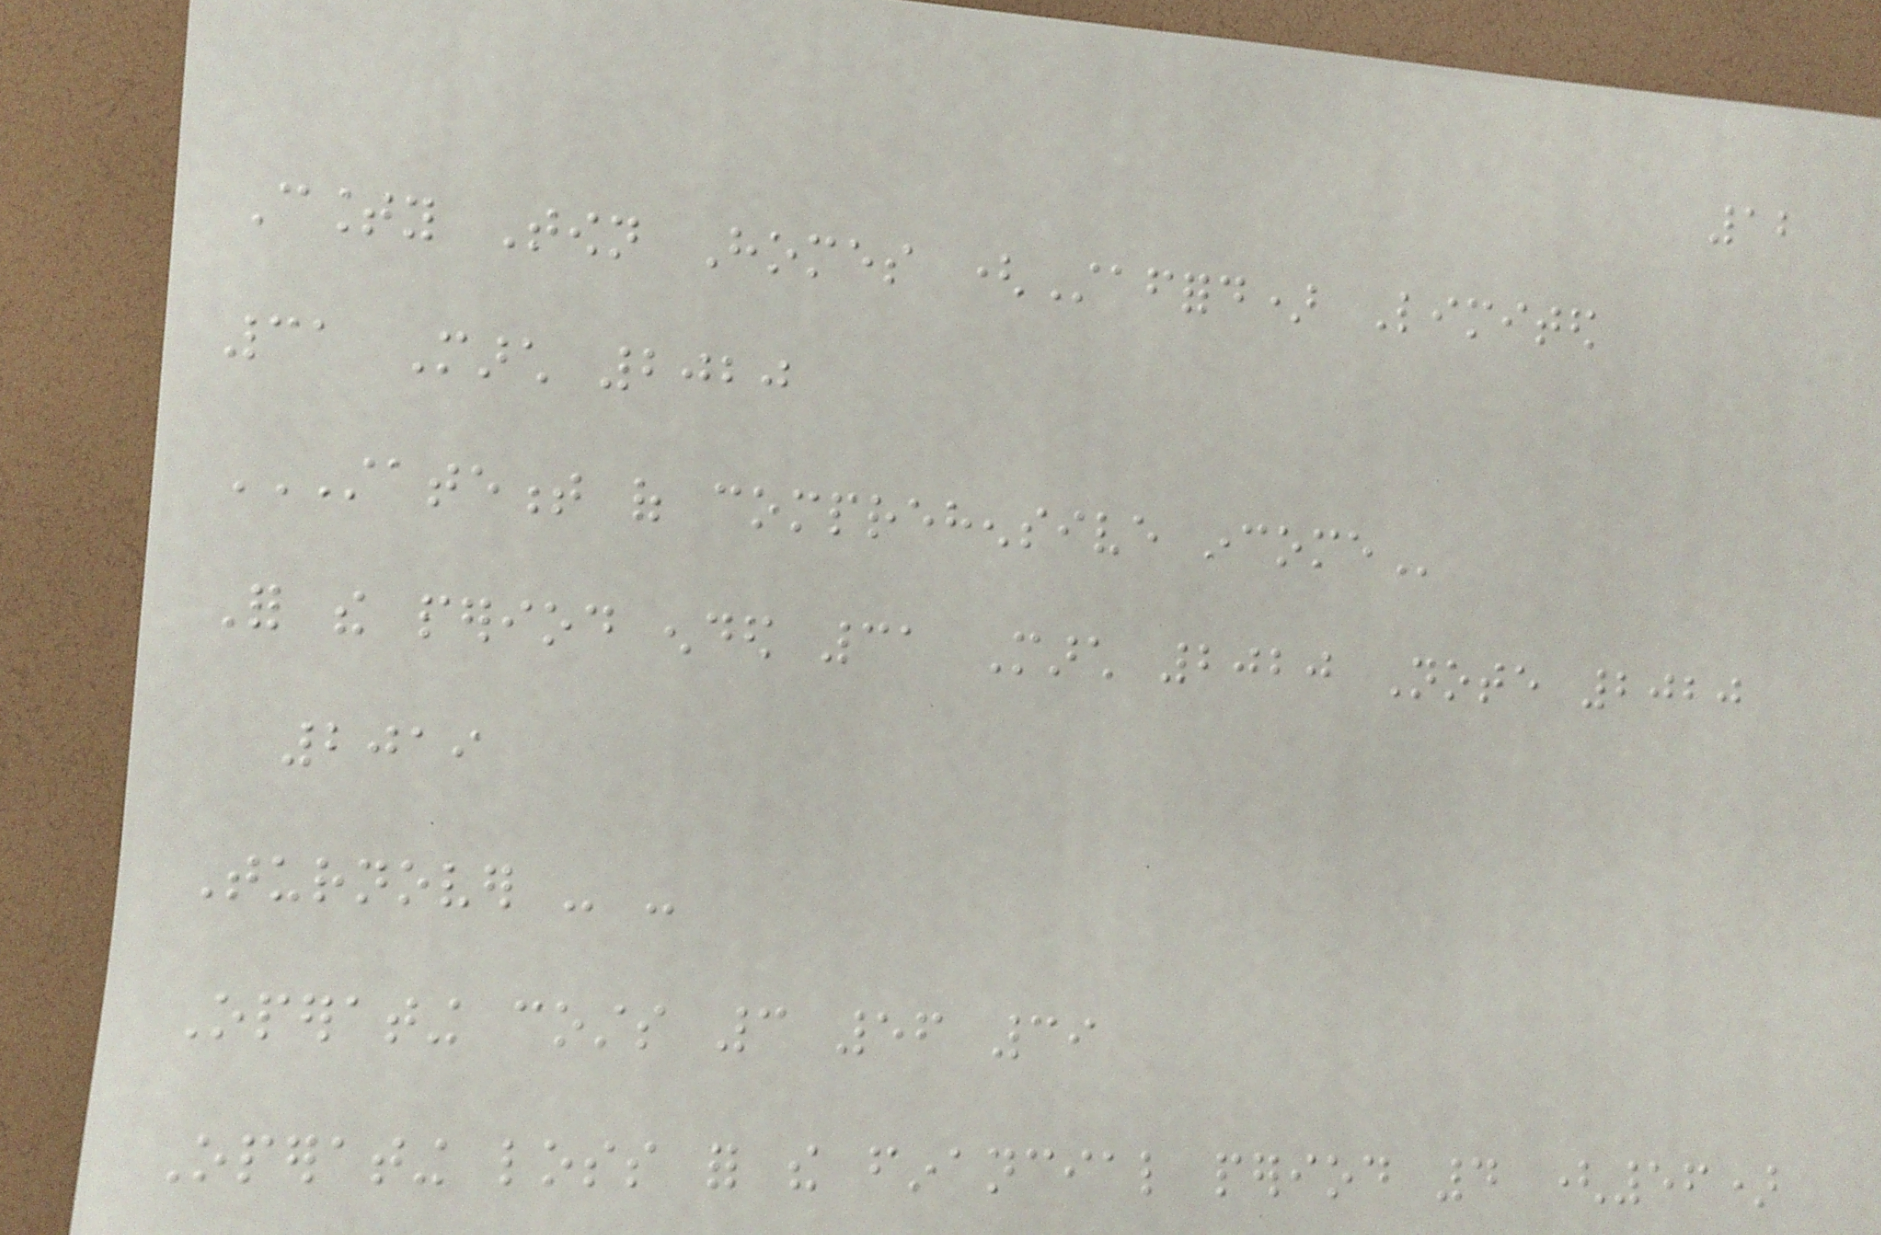12
County Town Homes (Stafford) Limited
31 March 2020
STATEMENT OF COMPREHENSIVE INCOME
For the period ended 31 March 2020 Note 2020
2019
Turnover - -
Operating costs 3 56 39
Operating loss for the financial period 4 (56)
